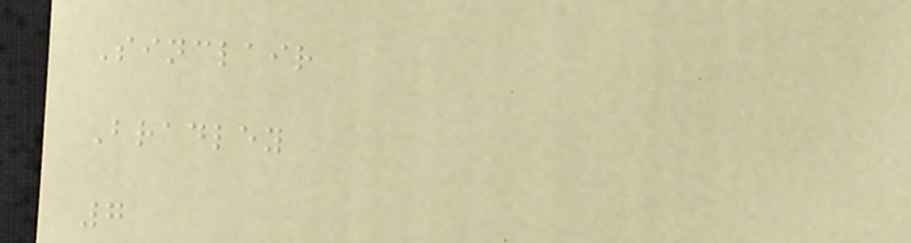Sinclair
Bradley
7
